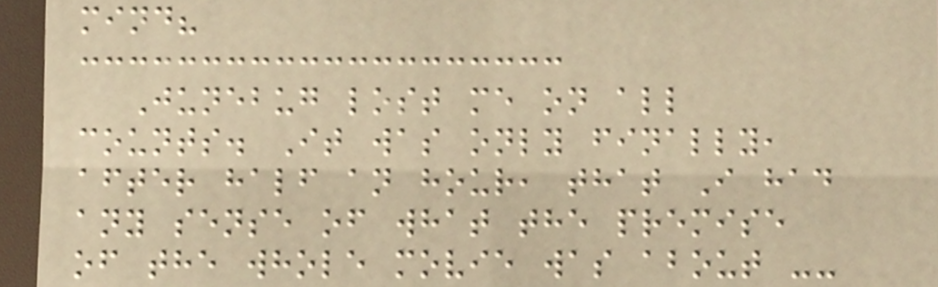mind?
Junebug lost me on all
counts. It was only finally,
after half an hour, that I had
any sense of what the premise
of the whole movie was about --
